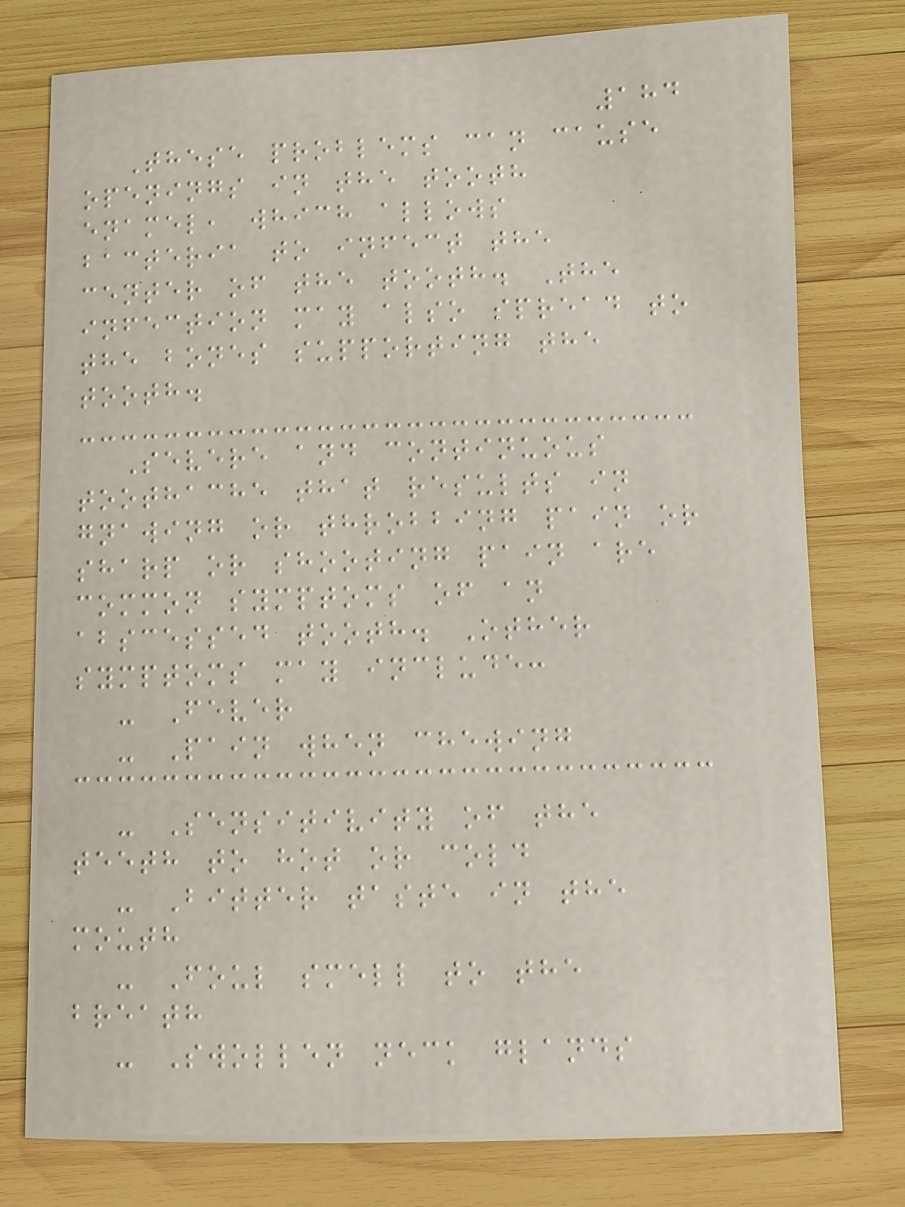184
These problems can cause
openings in the tooth
enamel, which allows
bacteria to infect the
center of the tooth. The
infection may also spread to
the bones supporting the
tooth.
Severe and continuous
toothache that results in
gnawing or throbbing pain or
sharp or shooting pain are
common symptoms of an
abscessed tooth. Other
symptoms may include:
- Fever
- Pain when chewing
- Sensitivity of the
teeth to hot or cold
- Bitter taste in the
mouth
- Foul smell to the
breath
- Swollen neck glands
